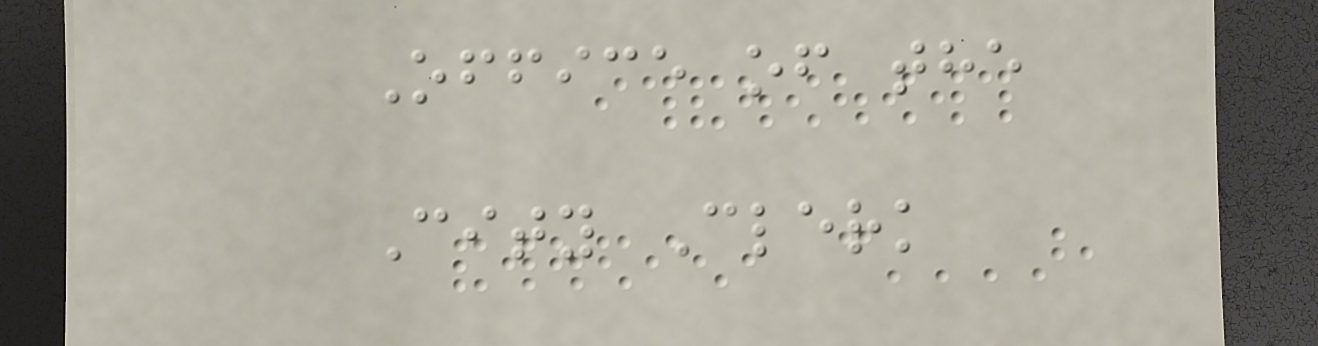Office of the
City Clerk
